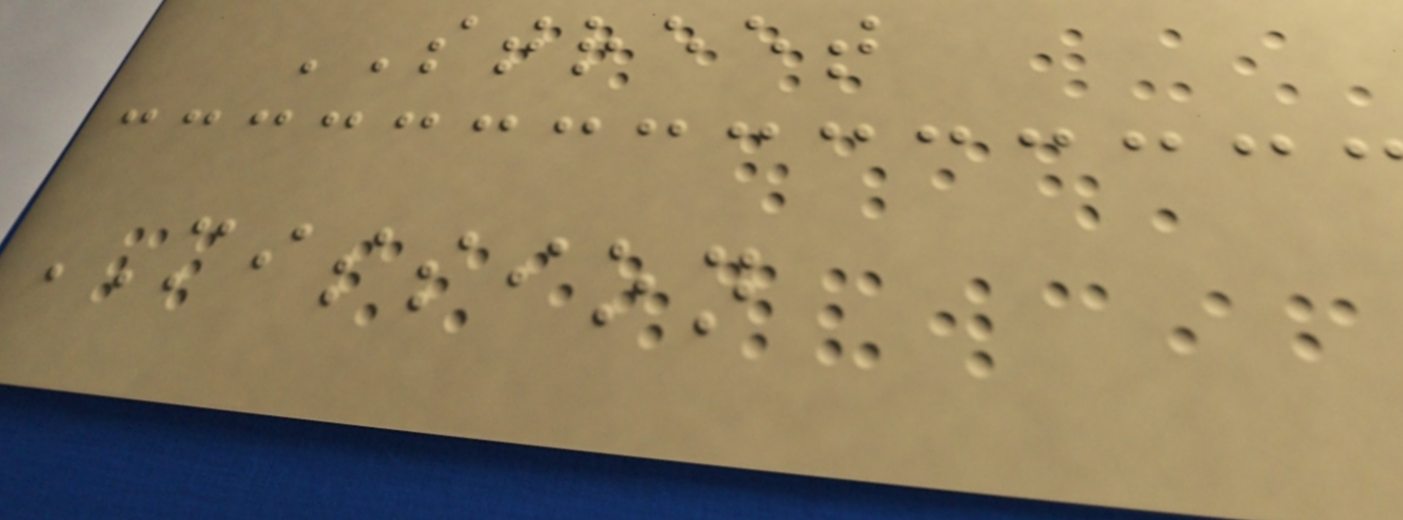STREET
MISSION
